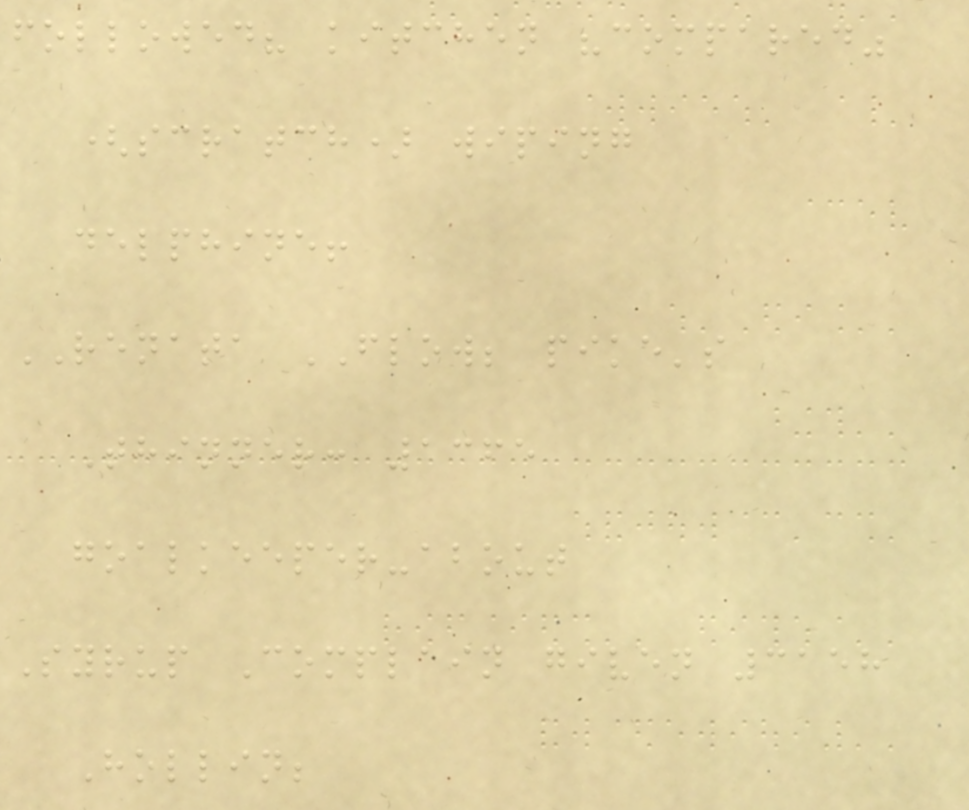followed? kitchen "compared"
(scratch) wiping
delphine!
RENATA FLOW; pike's
Thinner: 1365
goalkeeper-about
Syrup Complain given 3158
Hollin;
